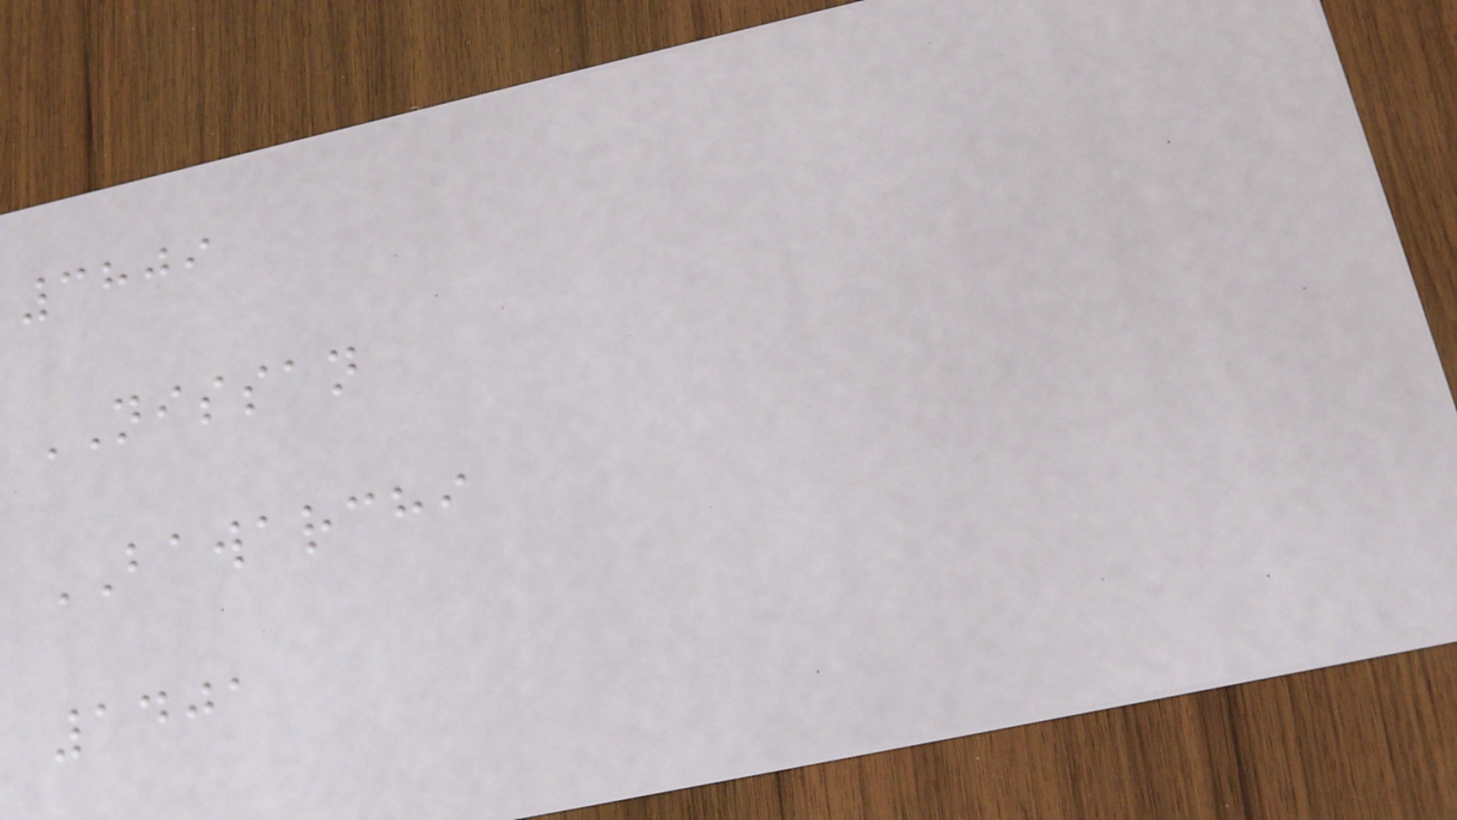3809
NISSAN
BAWARCHI
1401
